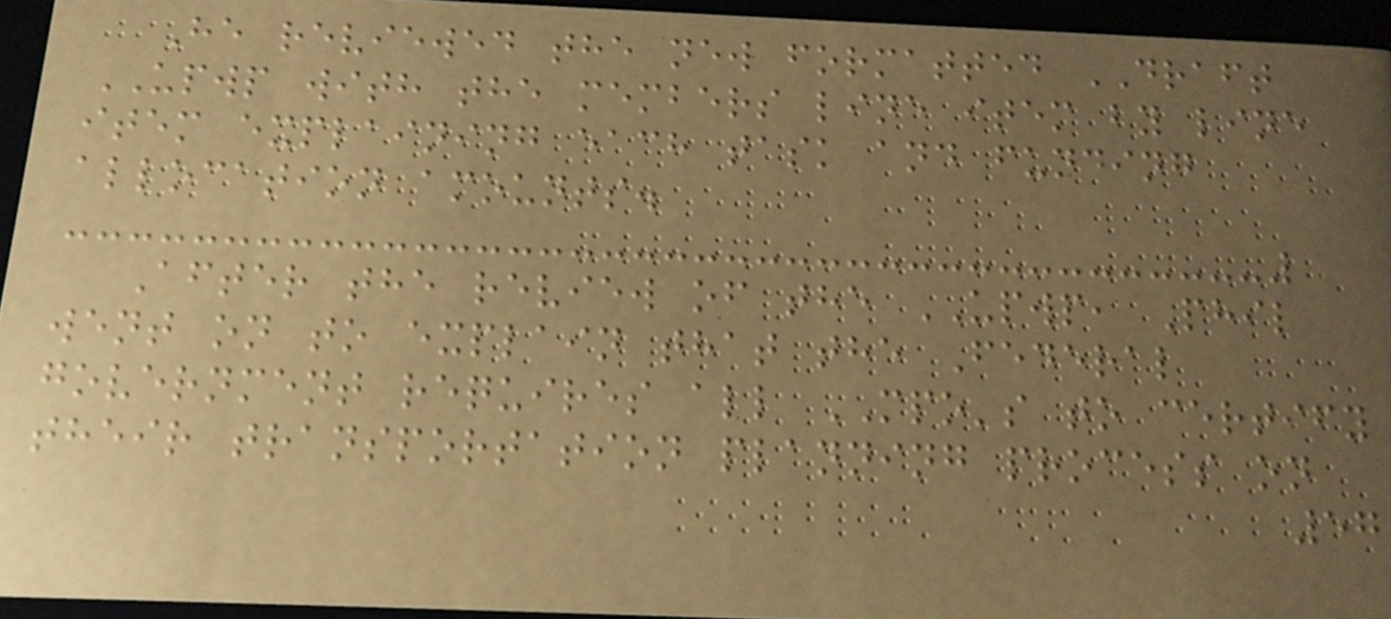He reviewed the new formatted DRAFT
UPWP with the members line item by line
item explaining each task and funding
allocation amounts.
After the review of the UPWP, Phil
went on to explain that the Federal
government requires all MPO's to certify
their transportation planning process on
57
